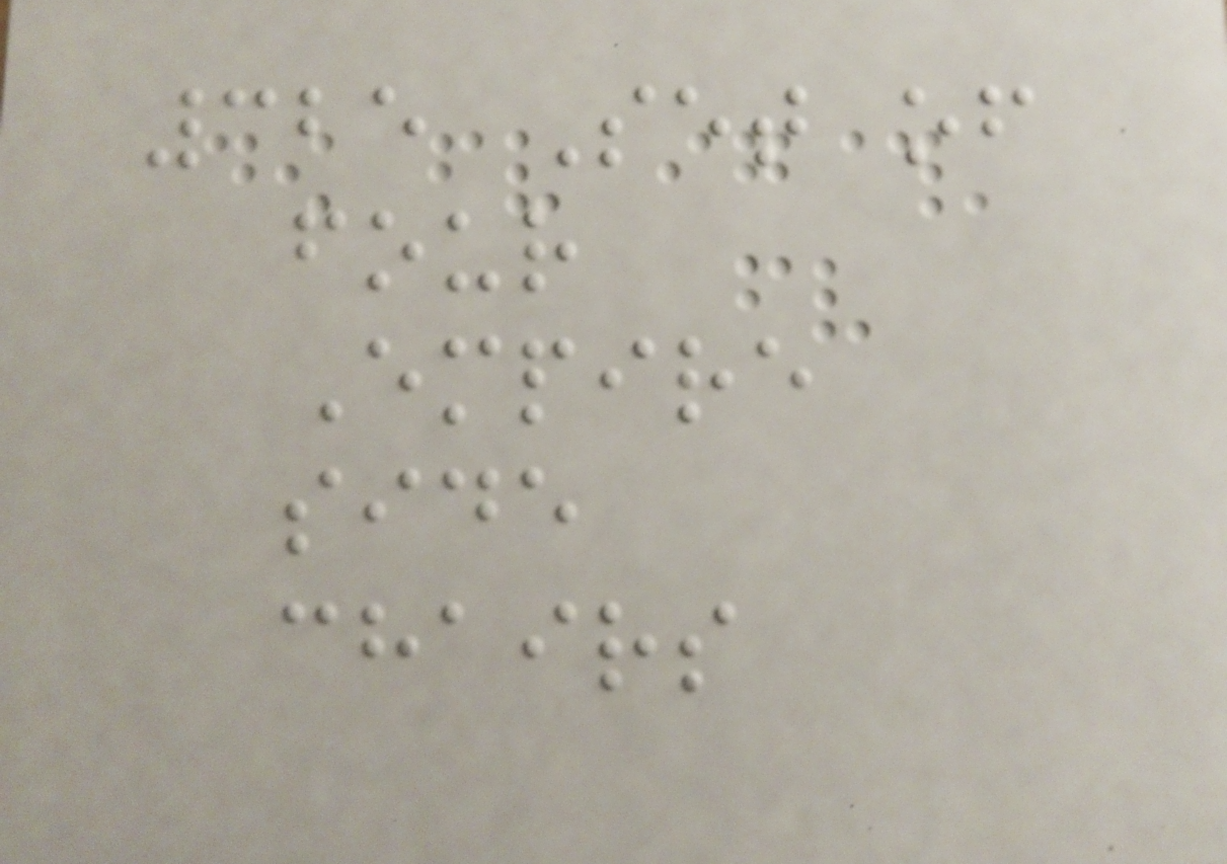325 Set of
four
Empire
side
chairs
